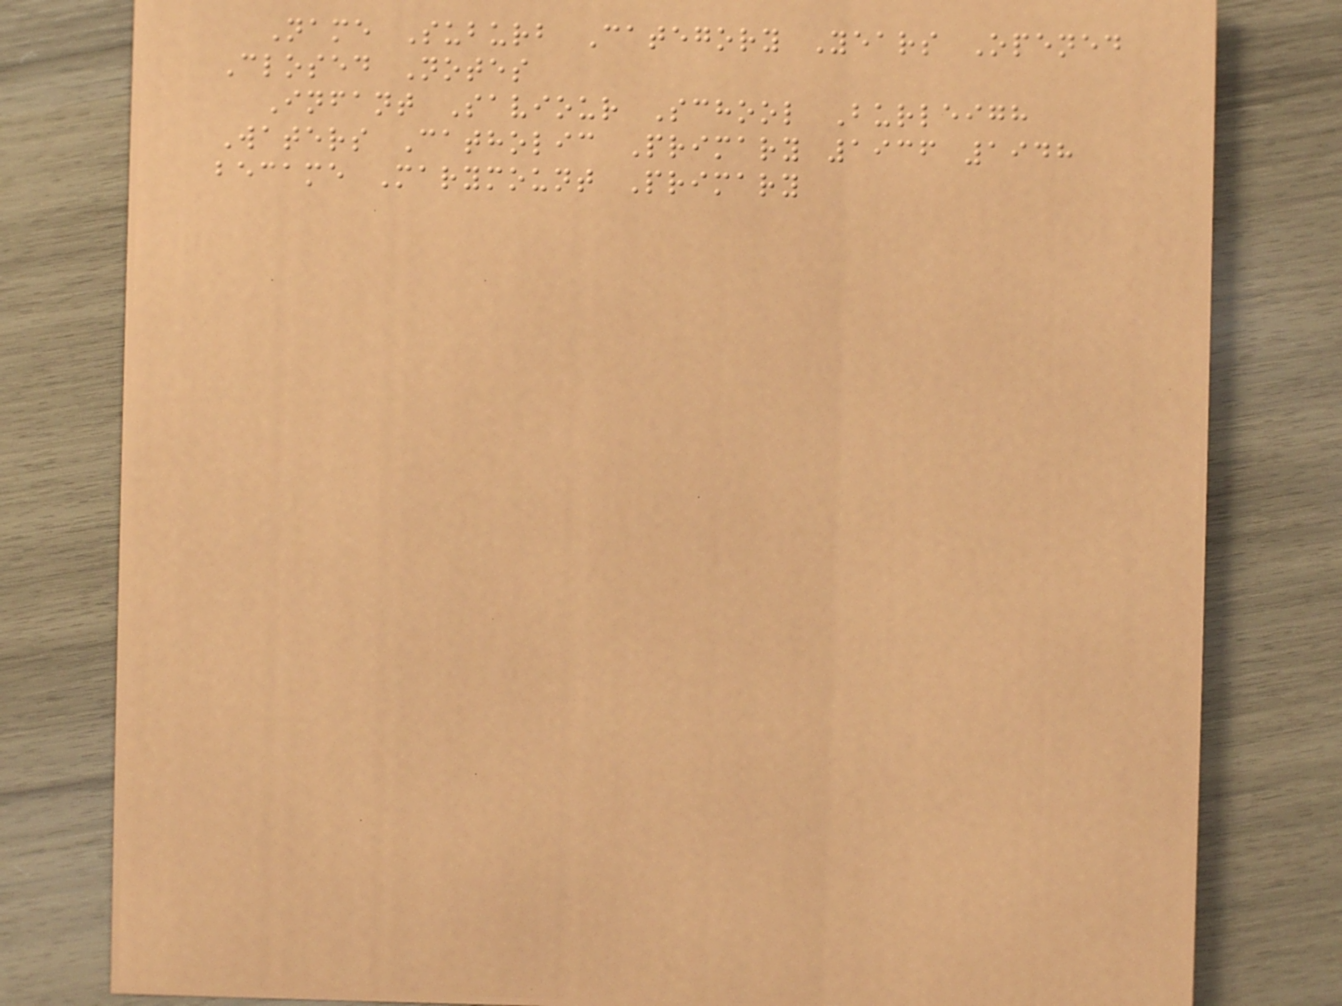Name Suburb Category Years Opened
Closed Notes
Infant Saviour School Burleigh
Waters Catholic Primary 1936 1948
became Marymount Primary
